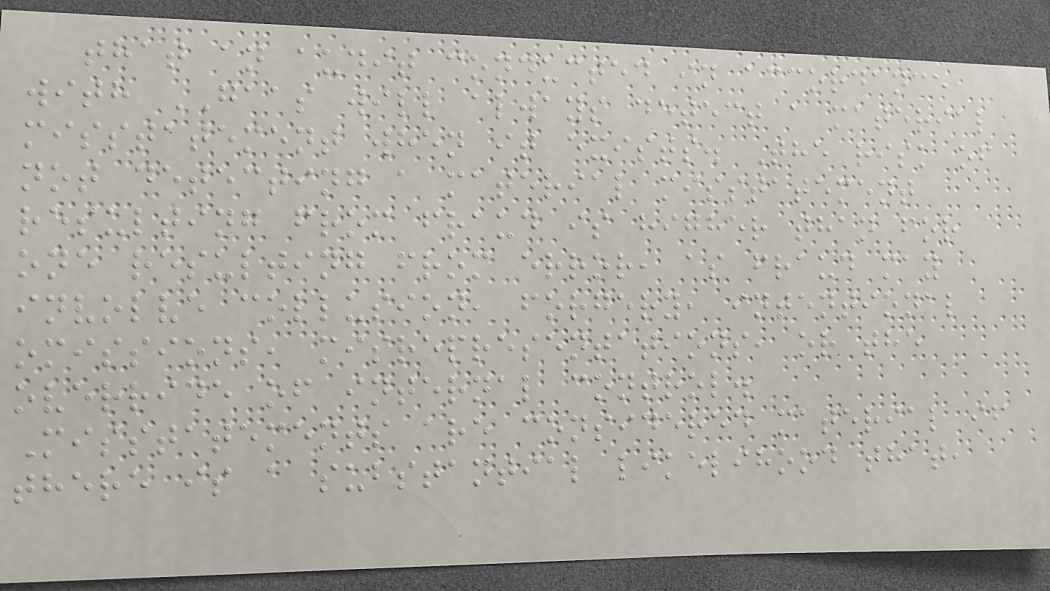that an audit conducted in accordance
with GAAS will always detect a material
misstatement when it exists. The risk of
not detecting a material misstatement
resulting from fraud is higher than for
one resulting from error, as fraud may
involve collusion, forgery, intentional
omissions, misrepresentations, or the
override of internal control.
Misstatements are considered material if
there is a substantial likelihood that,
